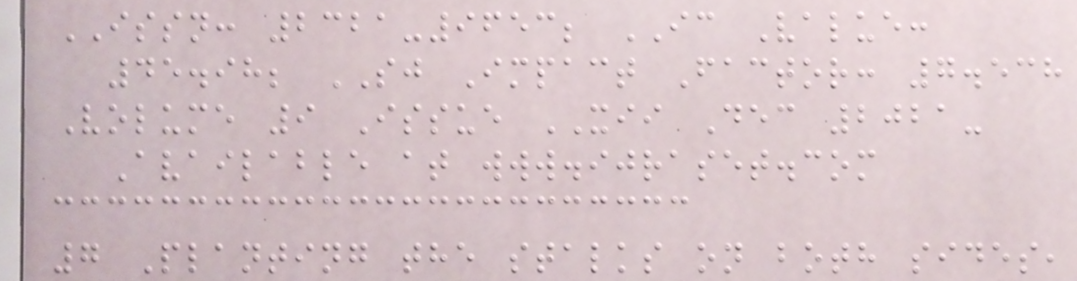ISSN: 2321-9653; IC Value:
45.98; SJ Impact Factor: 7.538
Volume 9 Issue XII Dec 2021-
Available at www.ijraset.com
7 Planting the stalks on both sides,
